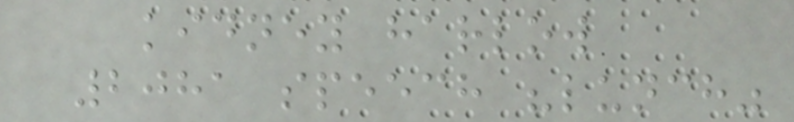kidney harlow
2081 speech "lunch"
